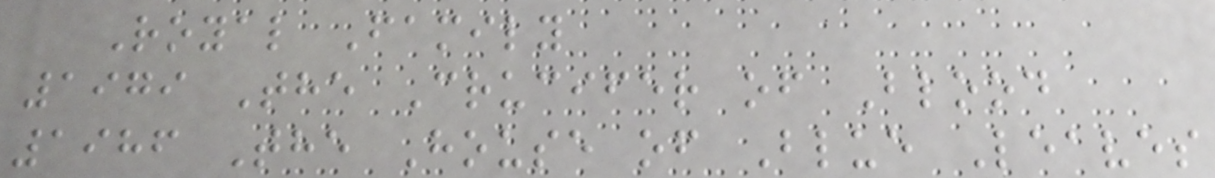Royal Family
1979 The Crucifer of Blood
1986 The House of Blue Leaves
